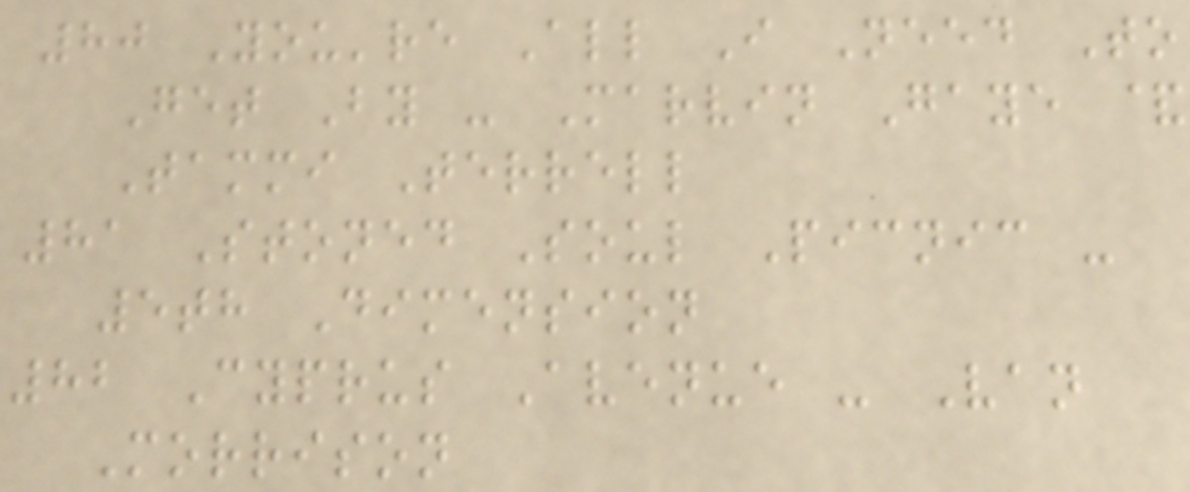80 You're All I Need To
Get By - Marvin Gaye &
Tammi Terrell
81 Stoned Soul Picnic -
5th Dimension
82 Cyprus Avenue - Van
Morrison
